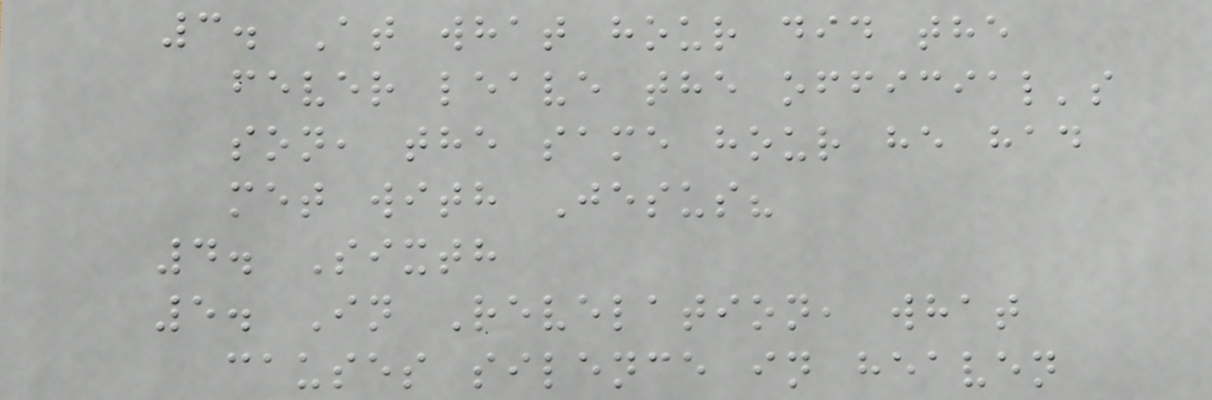3. At what hour did the
fever leave the official's
son, the same hour he had
met with Jesus?
4. Sixth
5. In Revelation, what
causes silence in heaven
